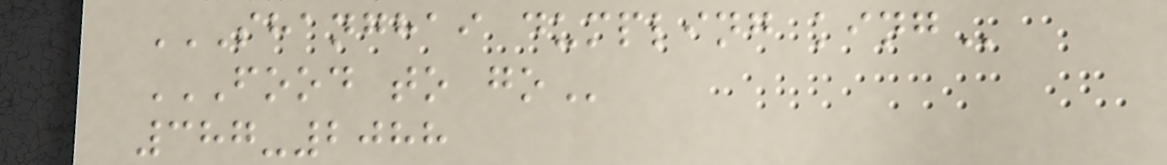SHANGHAI DUMPLING KING
FOOD TO GO
387-2088
